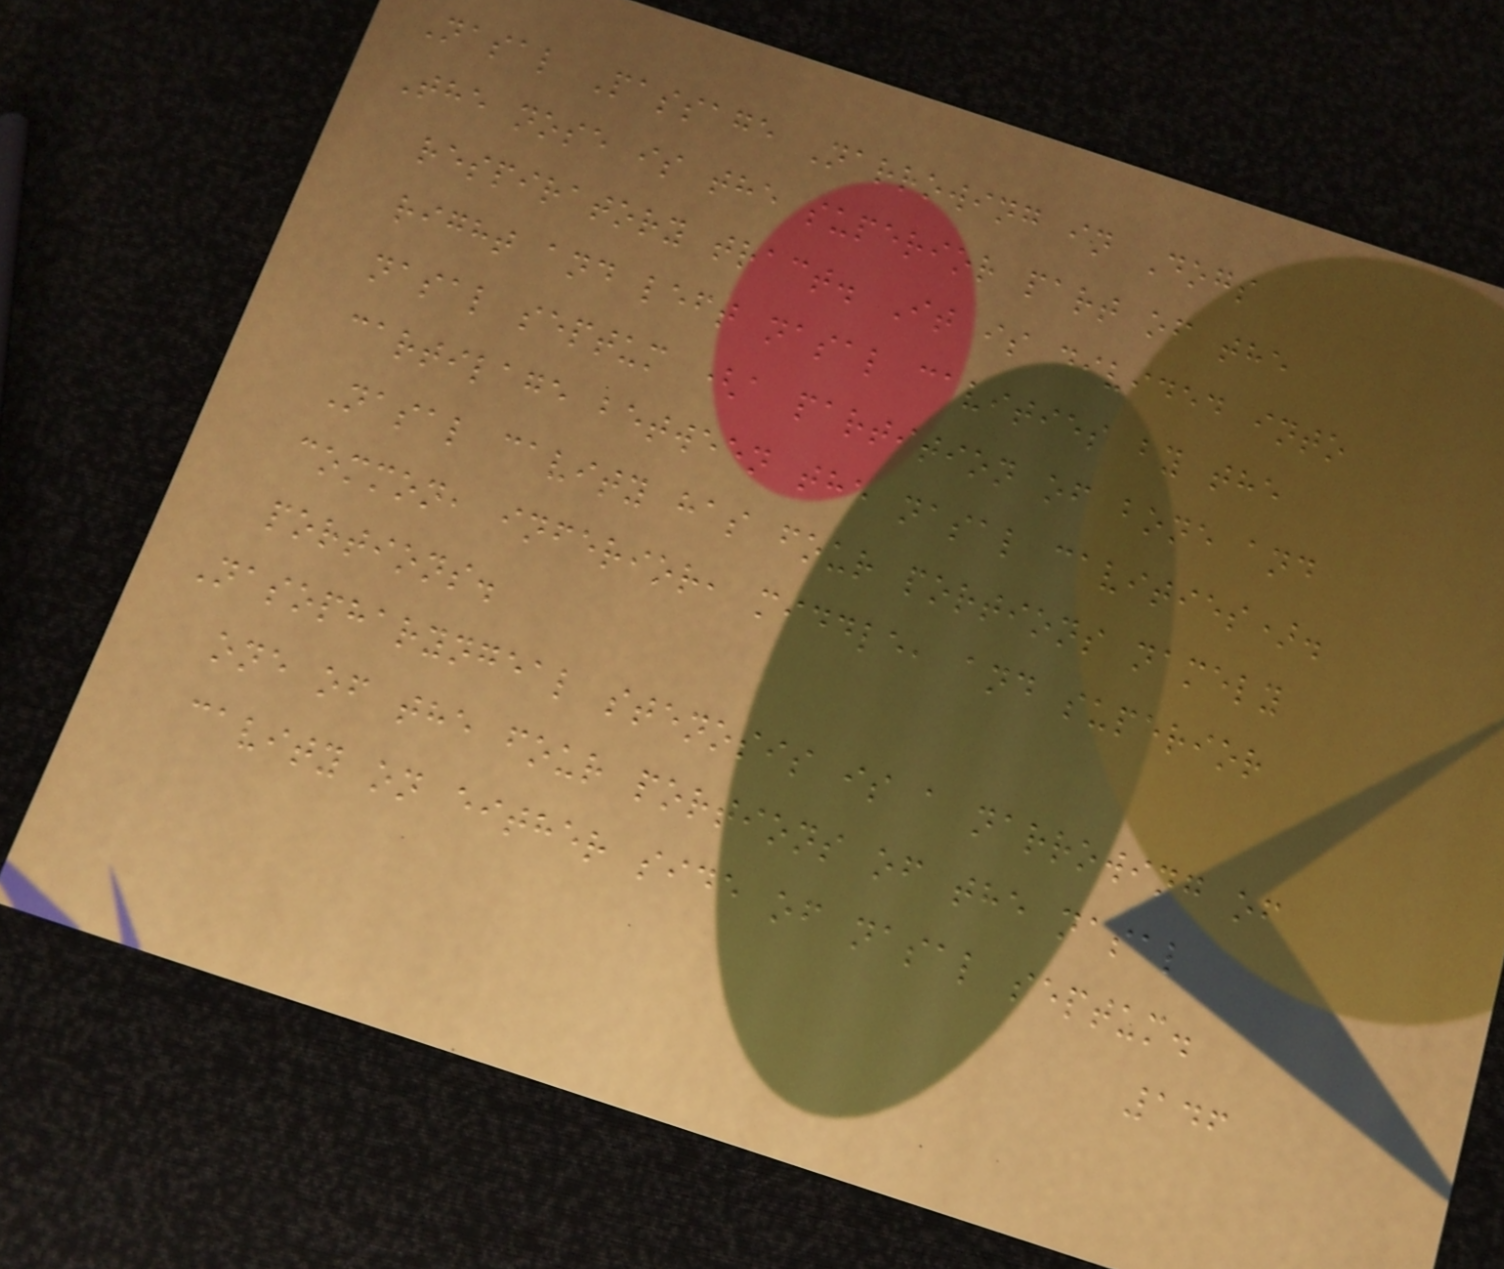Nasal Passage Narrowing in Dogs
The nose is the superior part of the
respiratory tract. It is divided into
right and left nasal cavities by the
nasal septum (a partition of bone and
cartilage between the nasal cavities).
Nasal cavity has four portions namely
common, inferior, middle, and superior
portions.
Nasopharyngeal stenosis is a narrowing of
one of the four portions of the nasal
cavity on either side of nasal septum.
146
